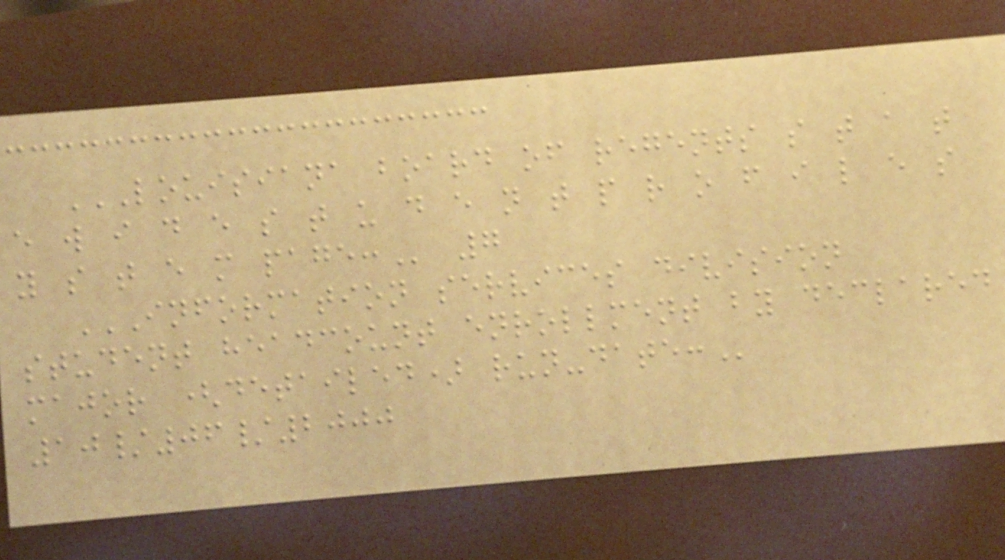LOUISIANA BOARD OF REGENTS S T A T
E W I D E S T U D E N T P R O F I L E S
Y S T E M PAGE: 7
INFORMATION SERVICES DIVISION
STUDENT HEADCOUNT ENROLLMENT BY DECLARED
MAJOR (DETAILED) RUN-DATE:
10/06/2000
